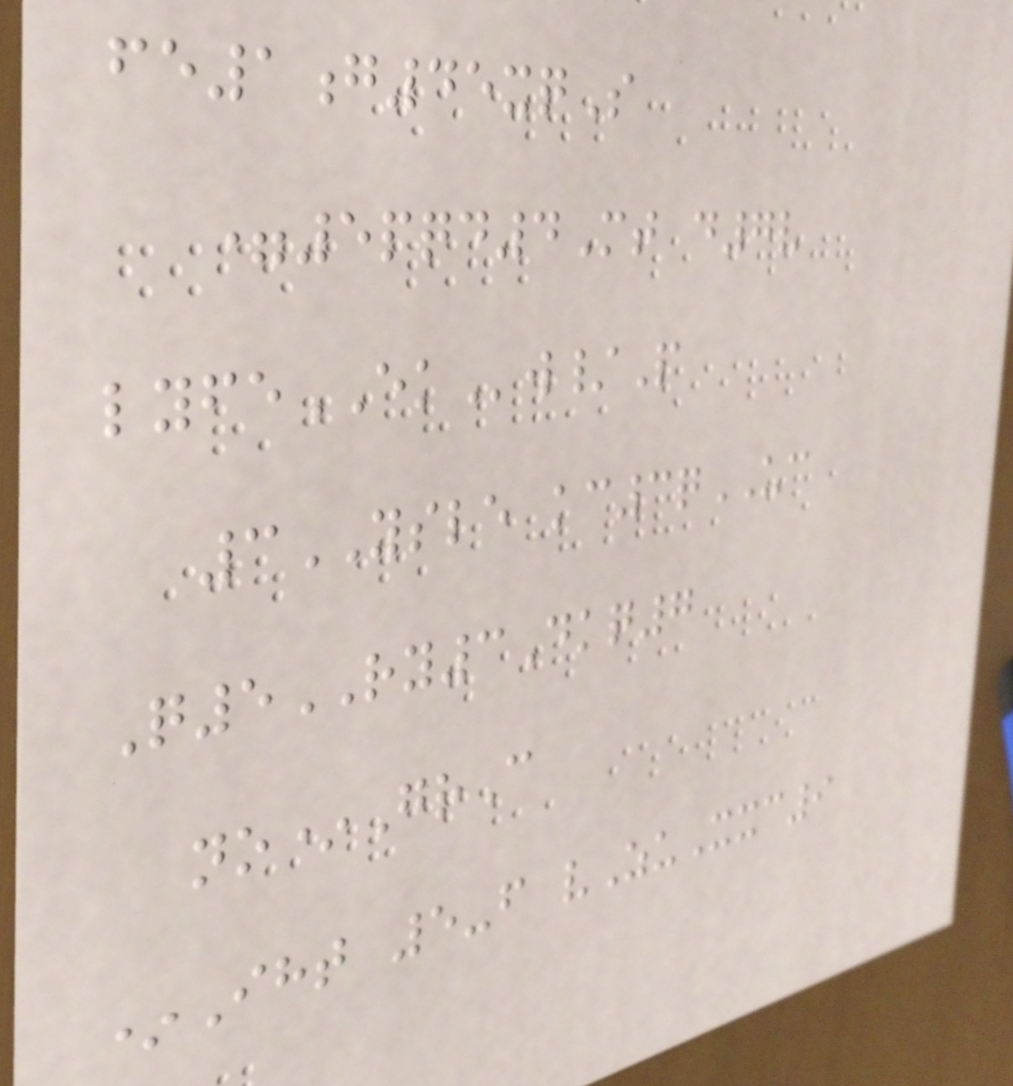fe1g45xqS
=5pqd4Mt d7v
lyfeEKw/P
3YSLE kc3qUC
Q5RY3Dkq7
no*GrC
*Iht 5-f vZuXxc9
